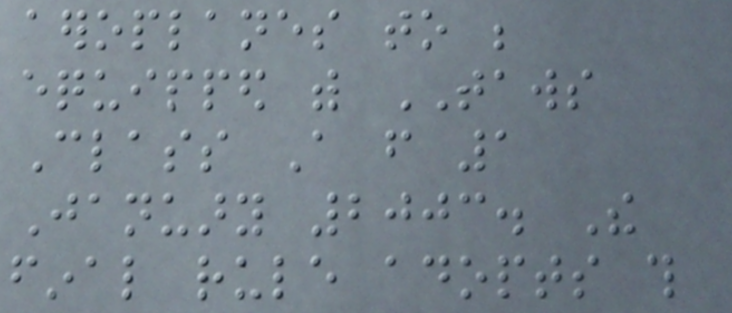aeroplanes to be
equipped with TAWS
Class A from 1
January 2003. The
final rule adopts this
